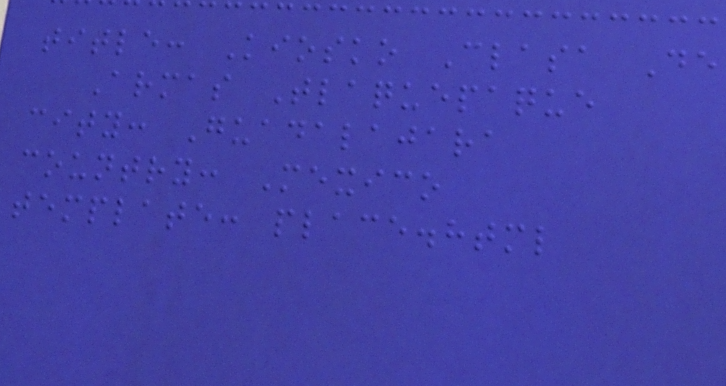title: Kiosko Clasa De
Armas Tlaquepaque
city: Guadalajara
country: Mexico
template: place.html
